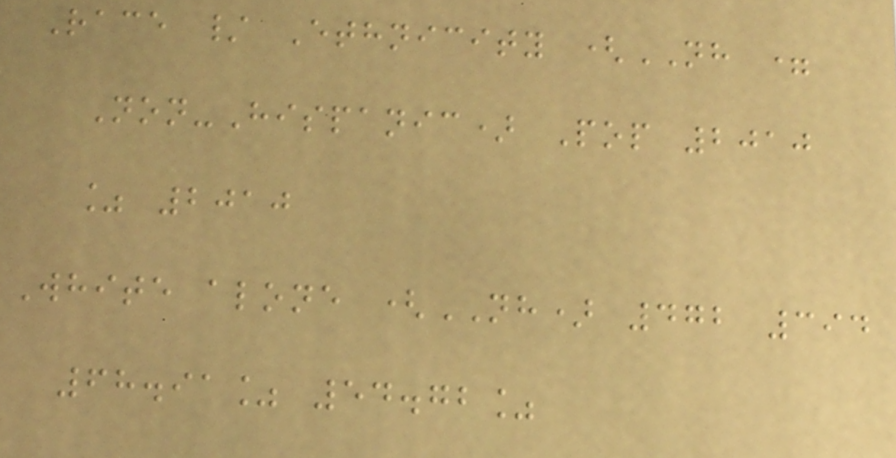Race / Ethnicity (NH =
Non-Hispanic) Pop 2010
% 2010
White alone (NH) 472 394
68.91% 54.72%
